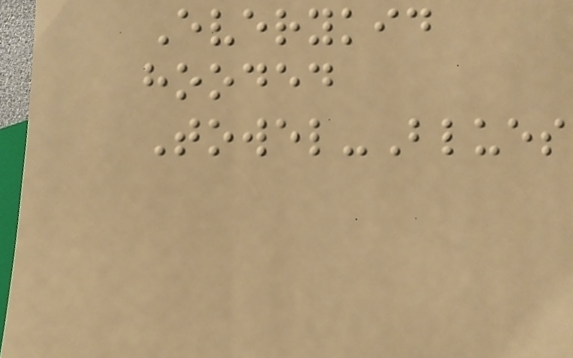Everykid
hooded
Towel-Blues
